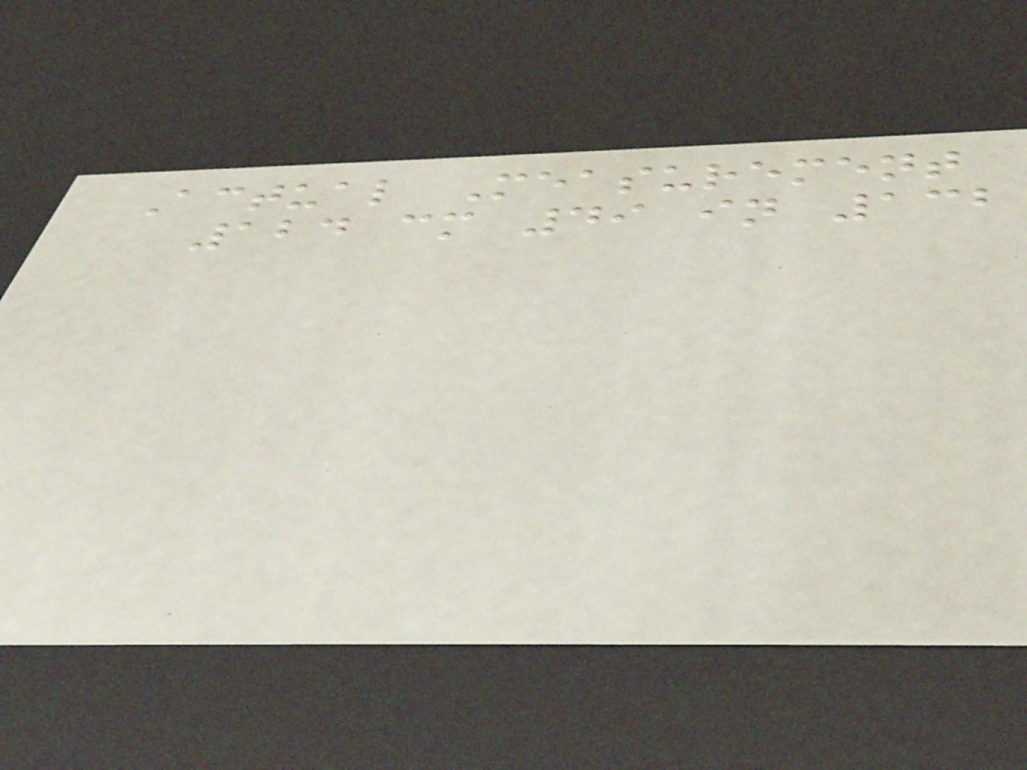Actual Measurement
124 cm 49 in 132
